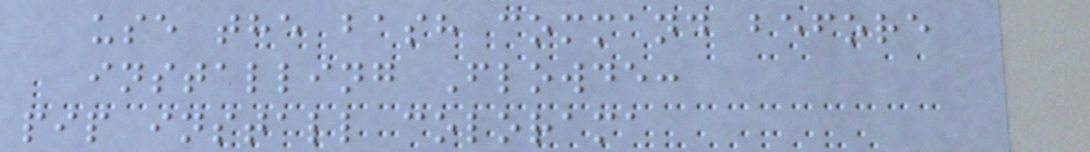use the bash command before
installing Flowde:
pip install colorama
